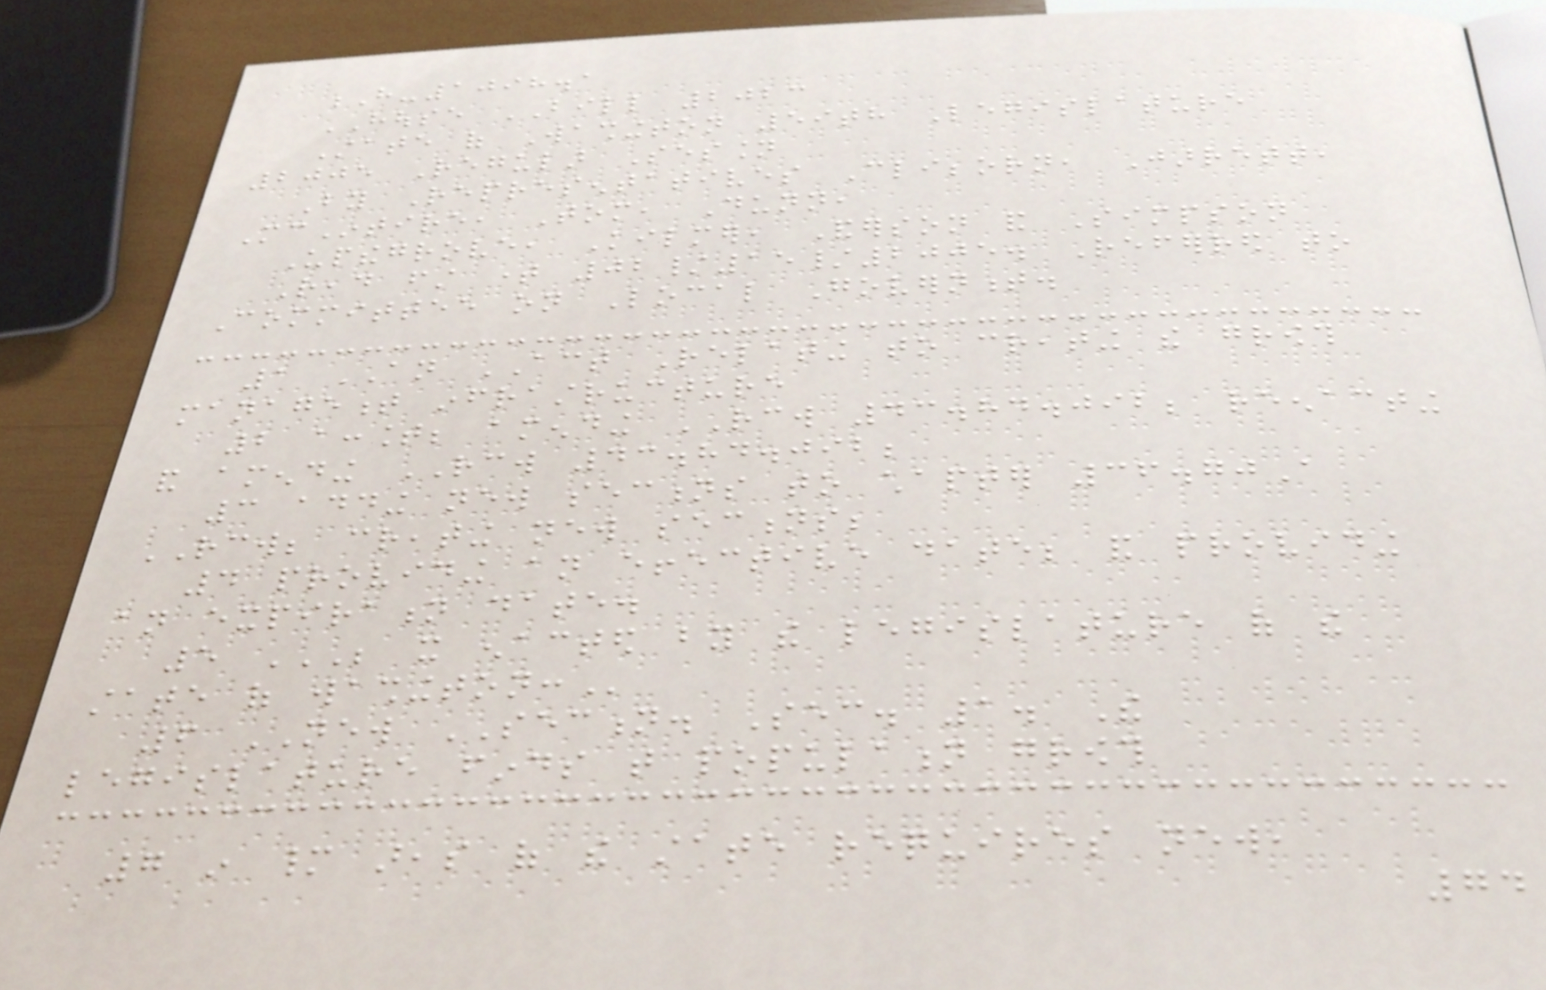H-1098.1
HOUSE BILL 2023
State of Washington 59th Legislature
2005 Regular Session
By Representatives Clibborn, Jarrett,
McIntire, Tom, Dunn,
Upthegrove, Kilmer, Anderson and Simpson
Read first time 02/15/2005. Referred to
Committee on Local Government.
1 AN ACT Relating to creating the growth
management infrastructure
2 account; amending RCW 43.84.092; reenacting
and amending RCW 43.84.092;
3 adding new sections to chapter 36.70A
RCW; creating new sections;
4 providing an effective date; and providing
an expiration date.
5 BE IT ENACTED BY THE LEGISLATURE OF THE
STATE OF WASHINGTON:
6 NEW SECTION. Sec. 1. The
legislature finds that population growth
7 in many areas of the state requires new,
74
